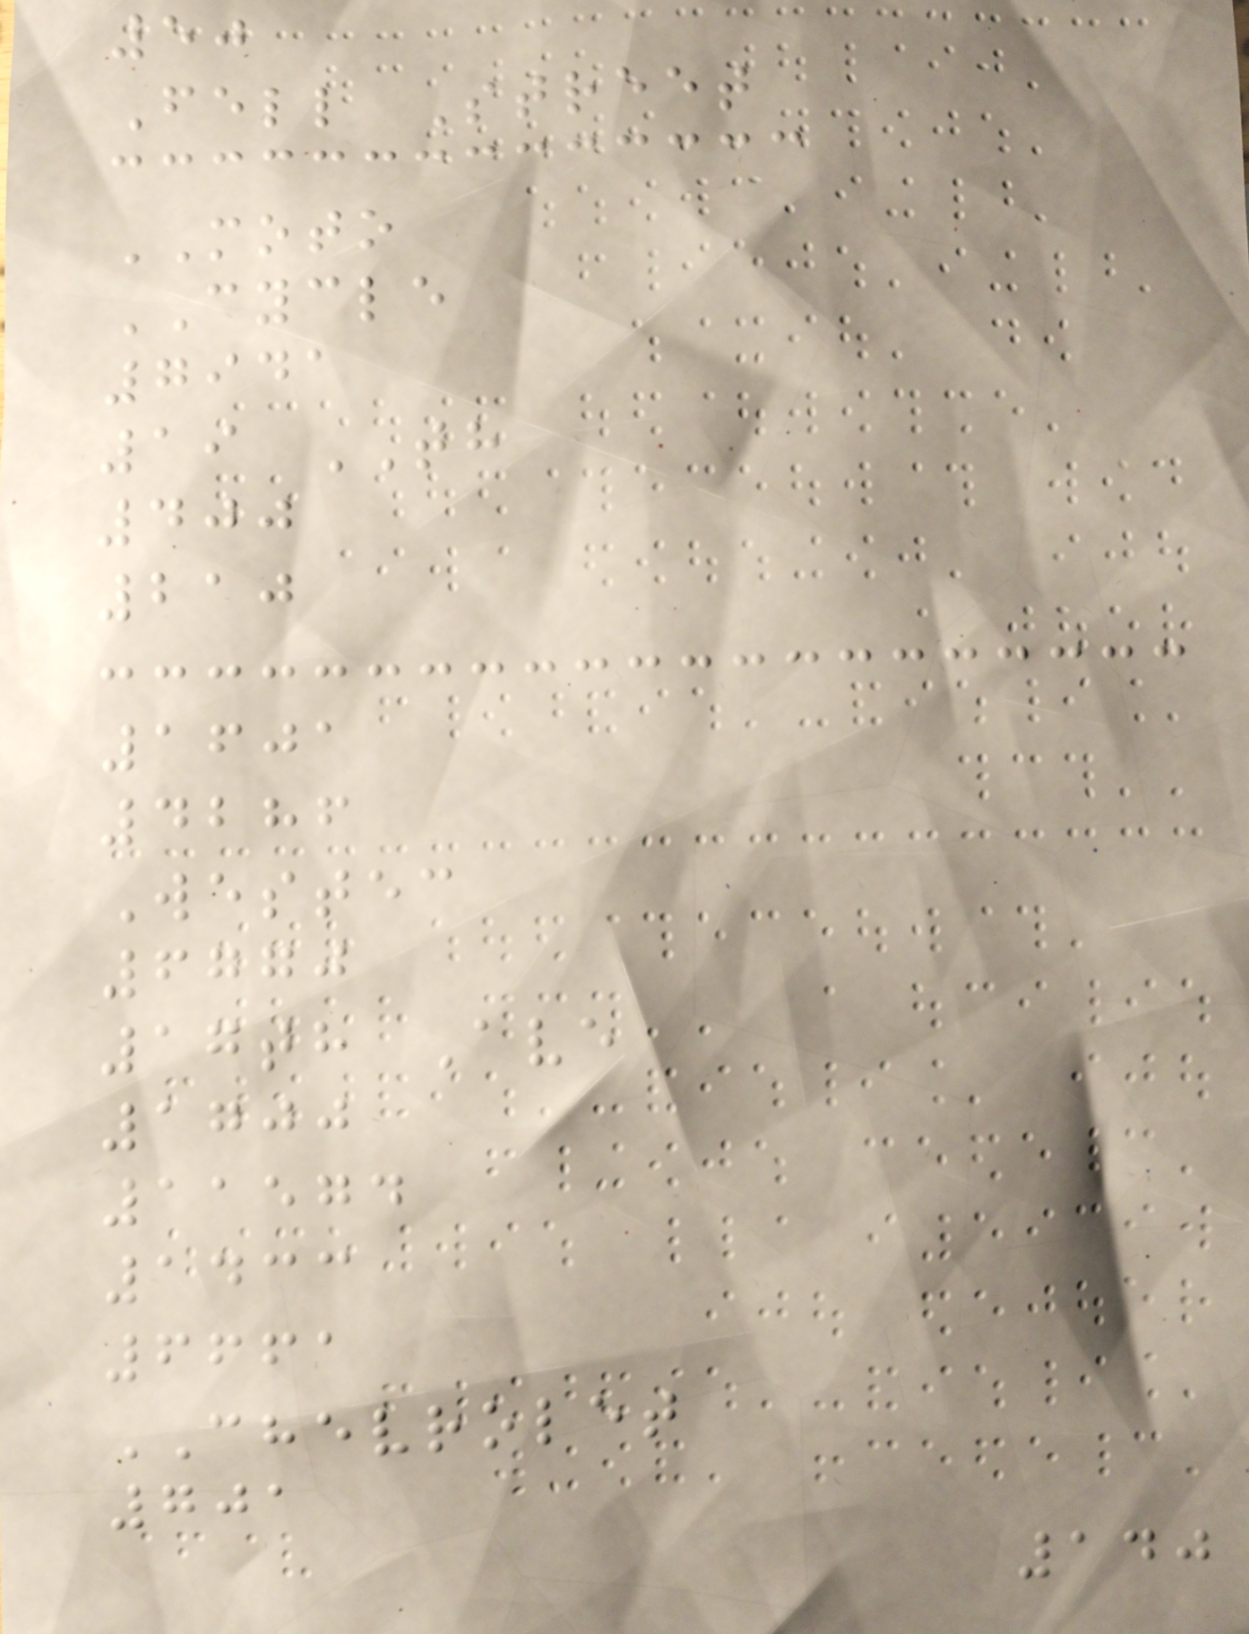50
Fell Street
MOTO
CYCLE
7941
19 TH
400
210
1601
4286
Westec
6770
17th Ave
1700
11574
1433
6661
CHEVROLET
701
140
